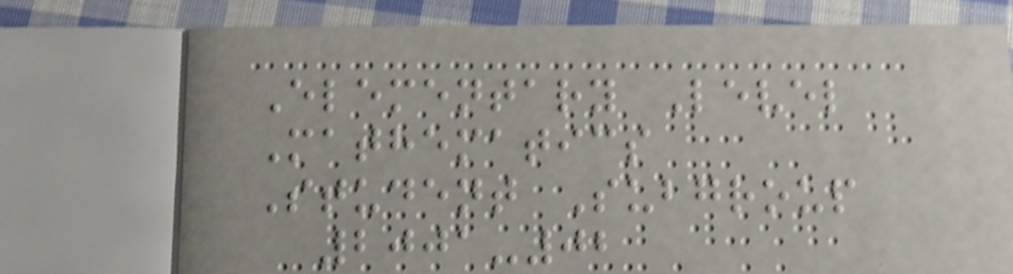Elementary Level
Mathematics
Student Subgroup
2001-02
